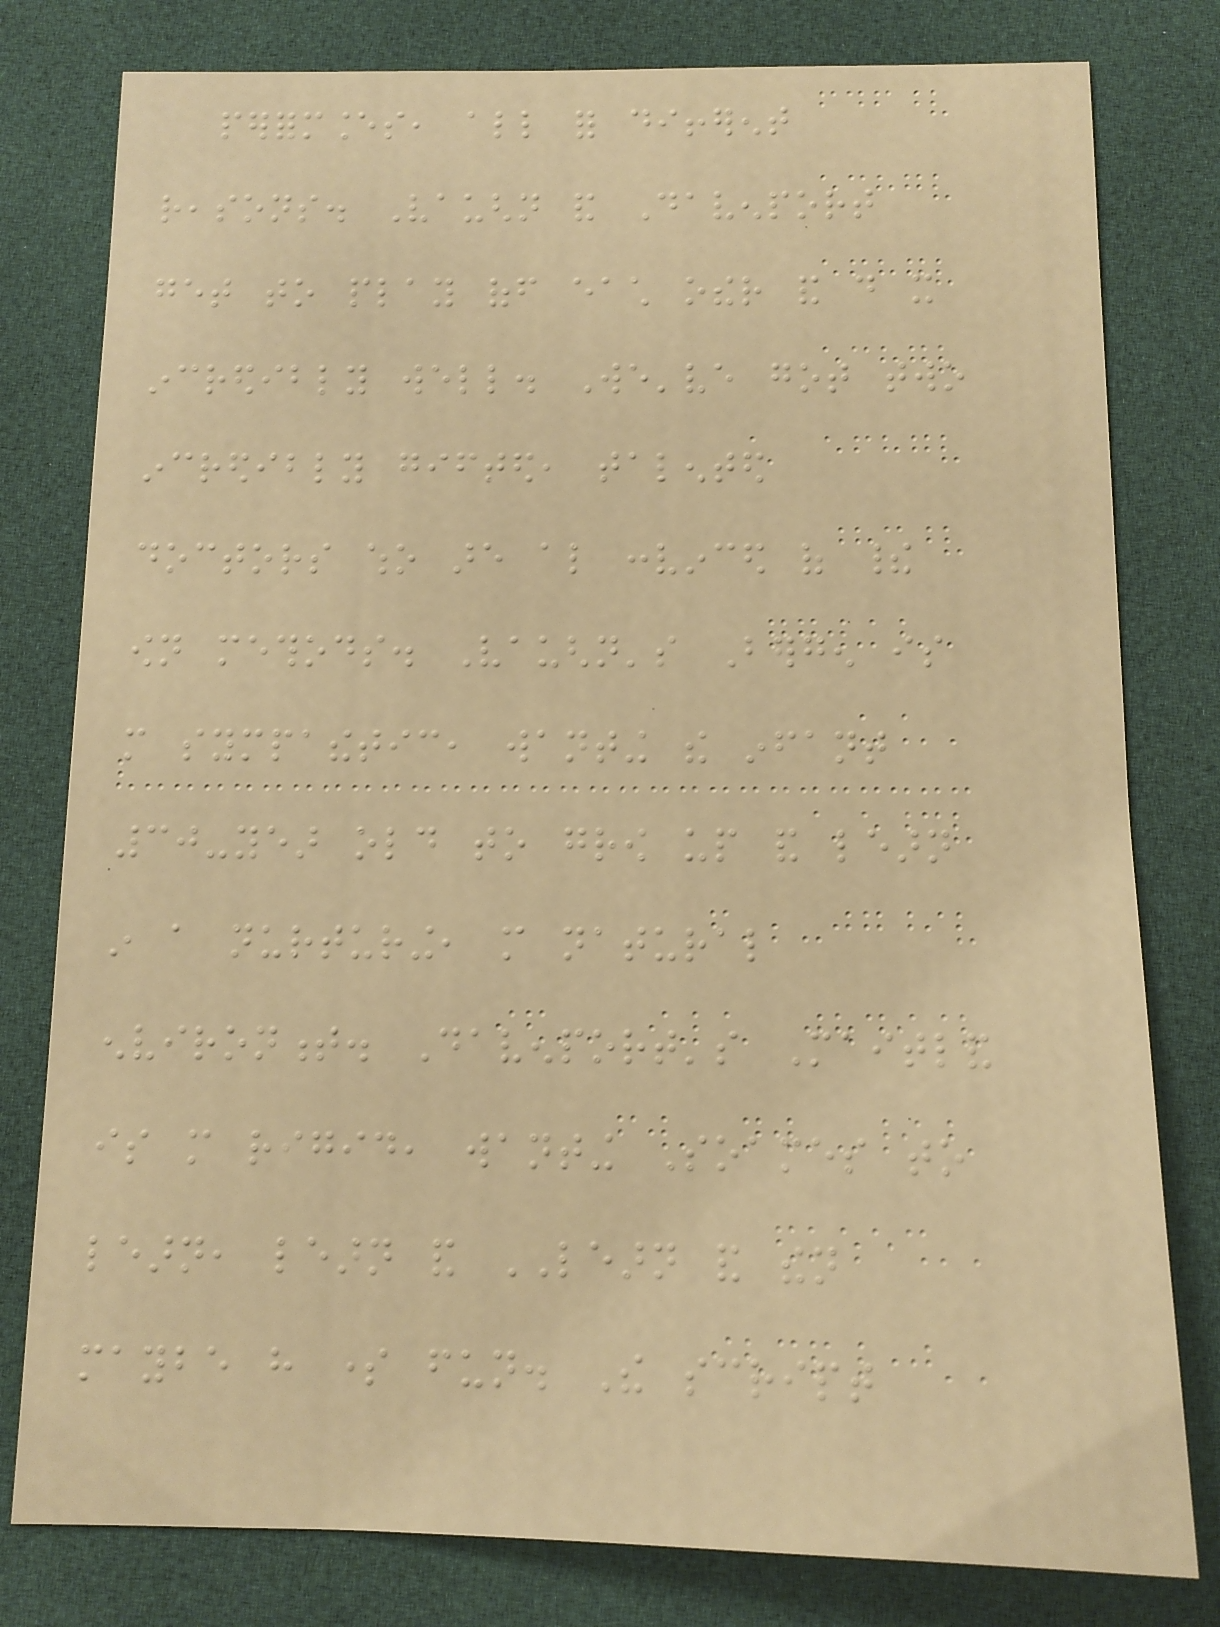performances, all for different
reasons. Vaughn and Davenport
get to play off each other and do it
incredibly well. We've got two
incredibly gifted, talented
doctors who are also convinced of their
own methods. Vaughn's Bergen is
more sympathetic, wanting the infant
30-year old to grow up and learn
in a nurturing, more natural
environment. Davenport's Maitland
is more rigid, wanting Soames to
learn, learn and LEARN and then
maybe have some fun. The script
